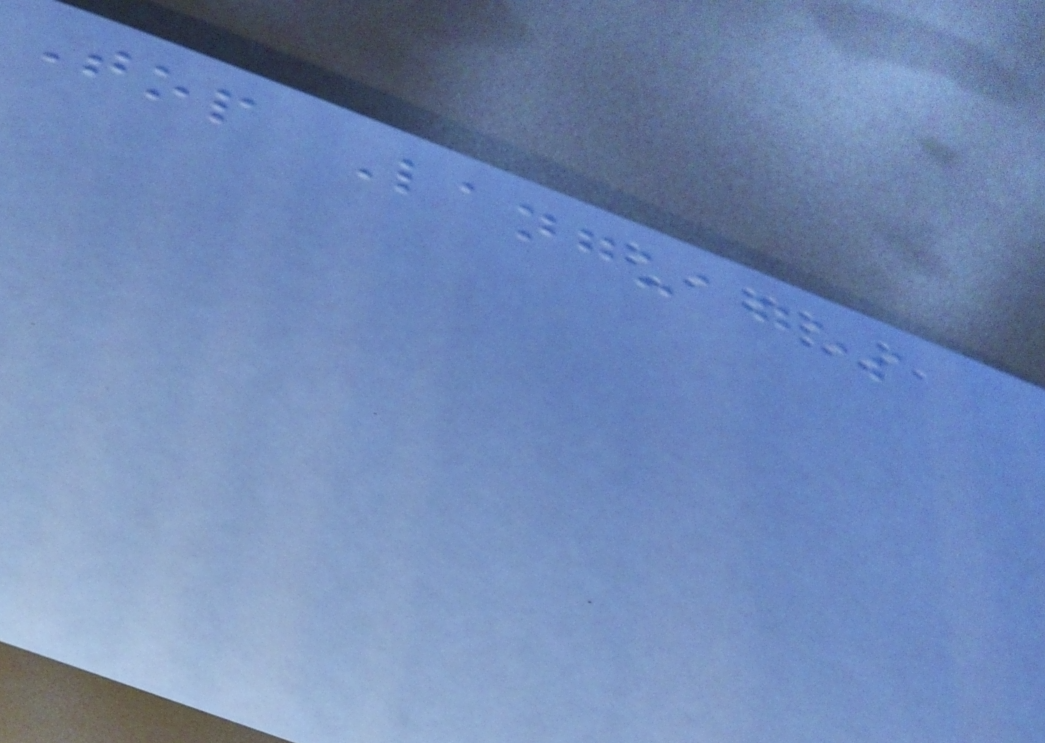Top Languages
